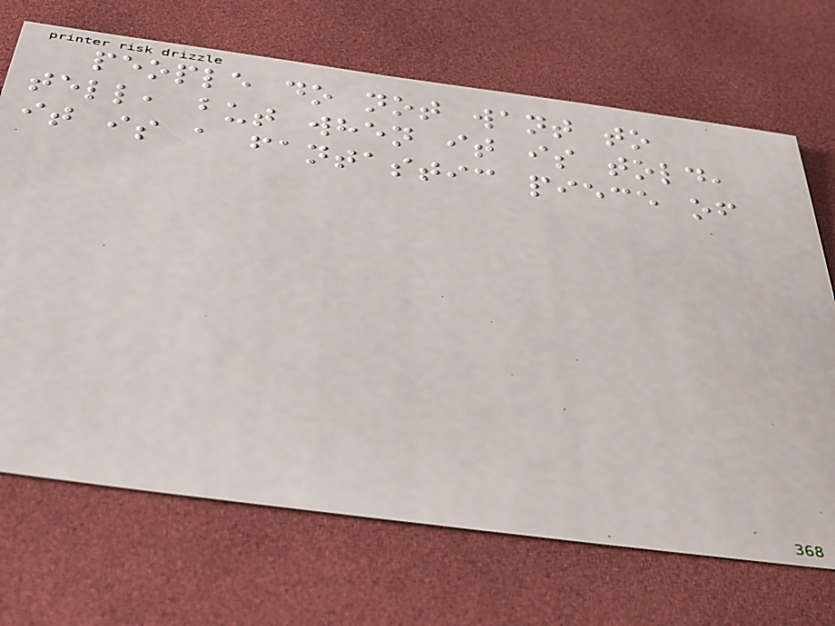people do not want to
tell, but when it is told,
it is a fantastic piece of
